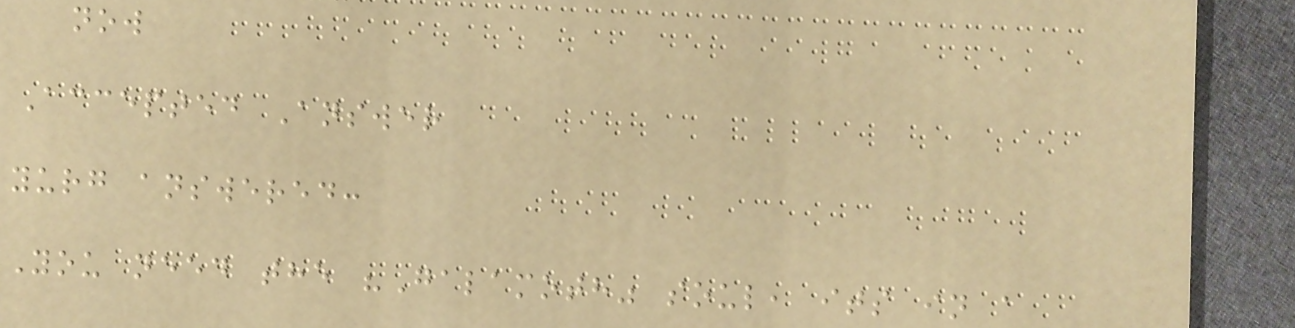now
Accepted Answer
yurg answered:
You need the "Galamoth" soul, its in a
